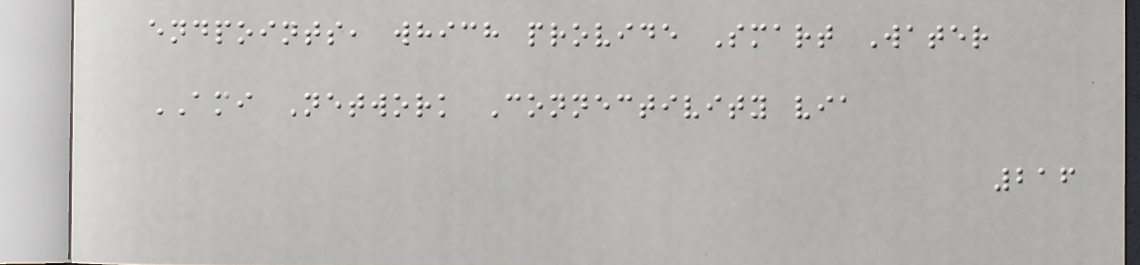endpoints, which provide Smart Water
AMI Network Connectivity via
216
